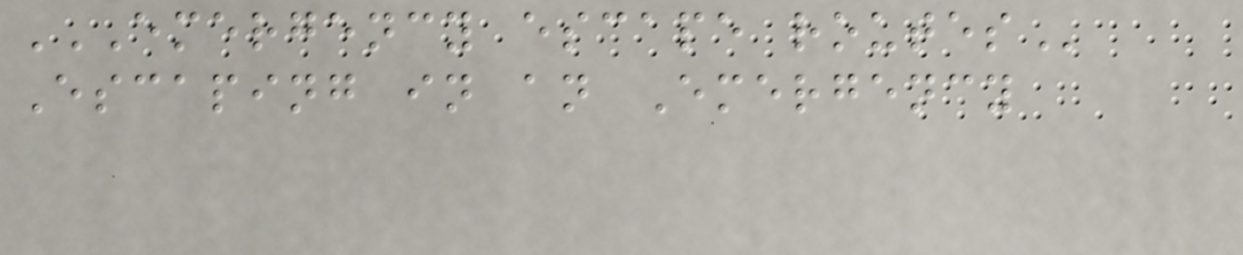EMERGENCY ESCAPE ROUTES
Escaping in an Emergency
